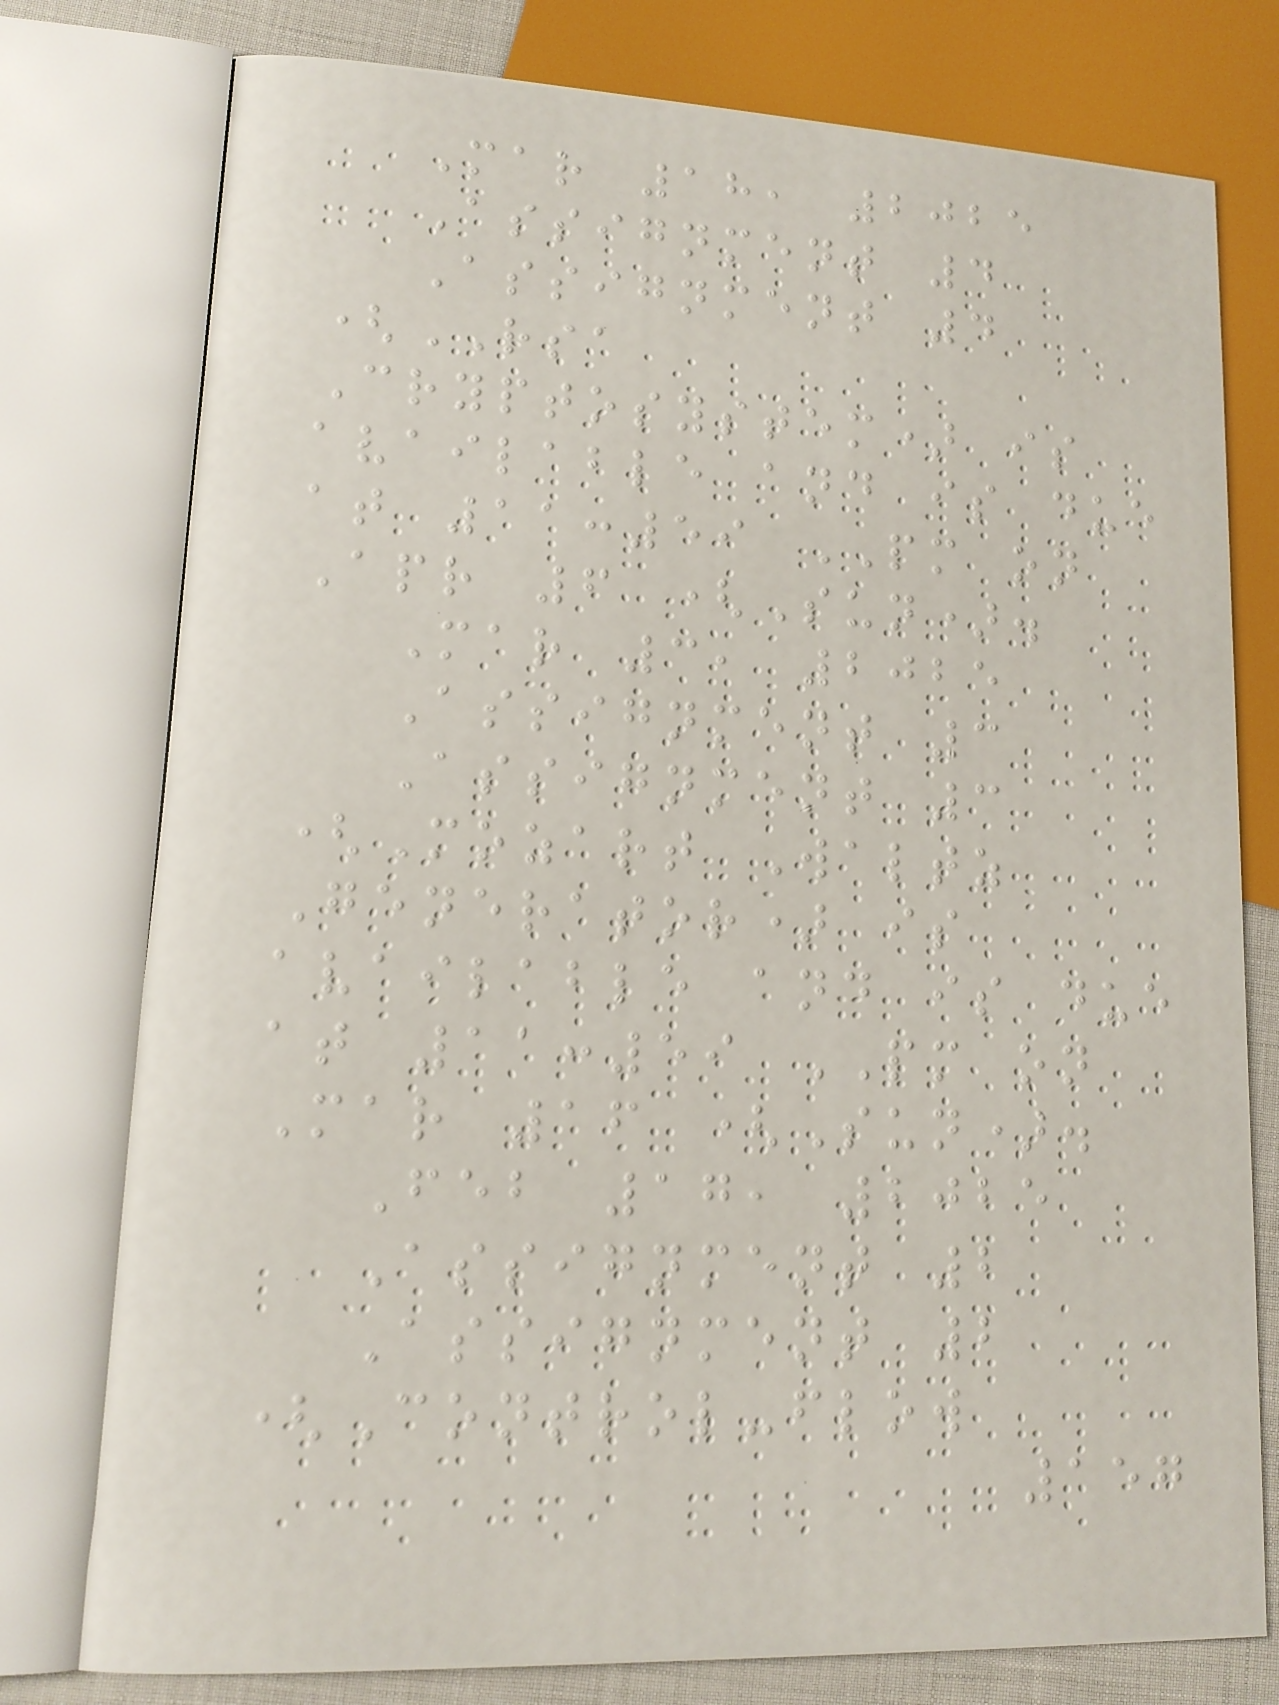Mar 18, 2025
Assignment 4
Assignment 4
(RSA
Cryptosystem) is
available and is due
at 11:59 PM on
Apr 6 (Sun).
Mar 3, 2025
Assignment 3
Assignment 3
(Mozart Waltz
Generator) is
available and is due
at 11:59 PM on
Mar 16 (Sun).
Feb 17, 2025
Assignment 2
Assignment 2
(Control-flow
157
